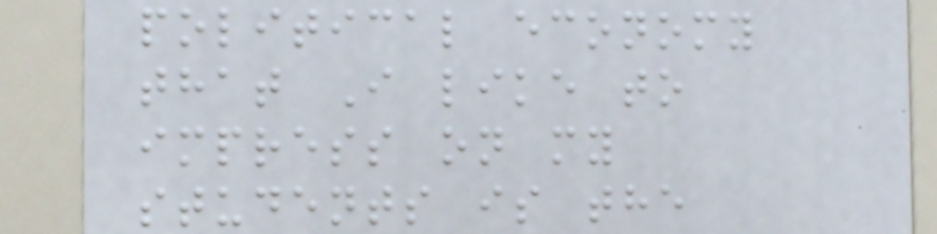political economy
that I like to
impress on my
students is the
